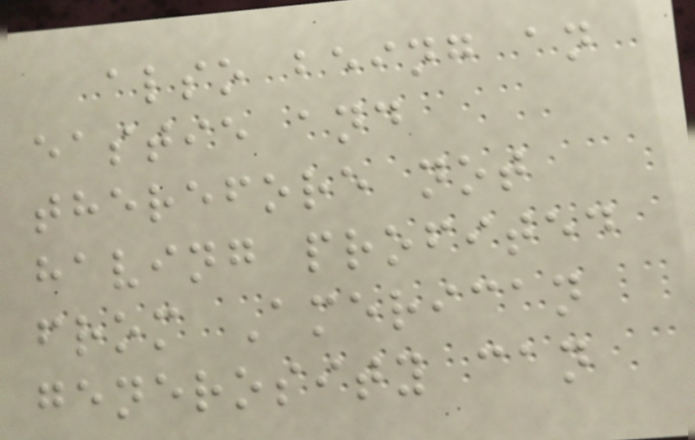also being an
eastie and
therefore not
having profited
from American
generosity can
